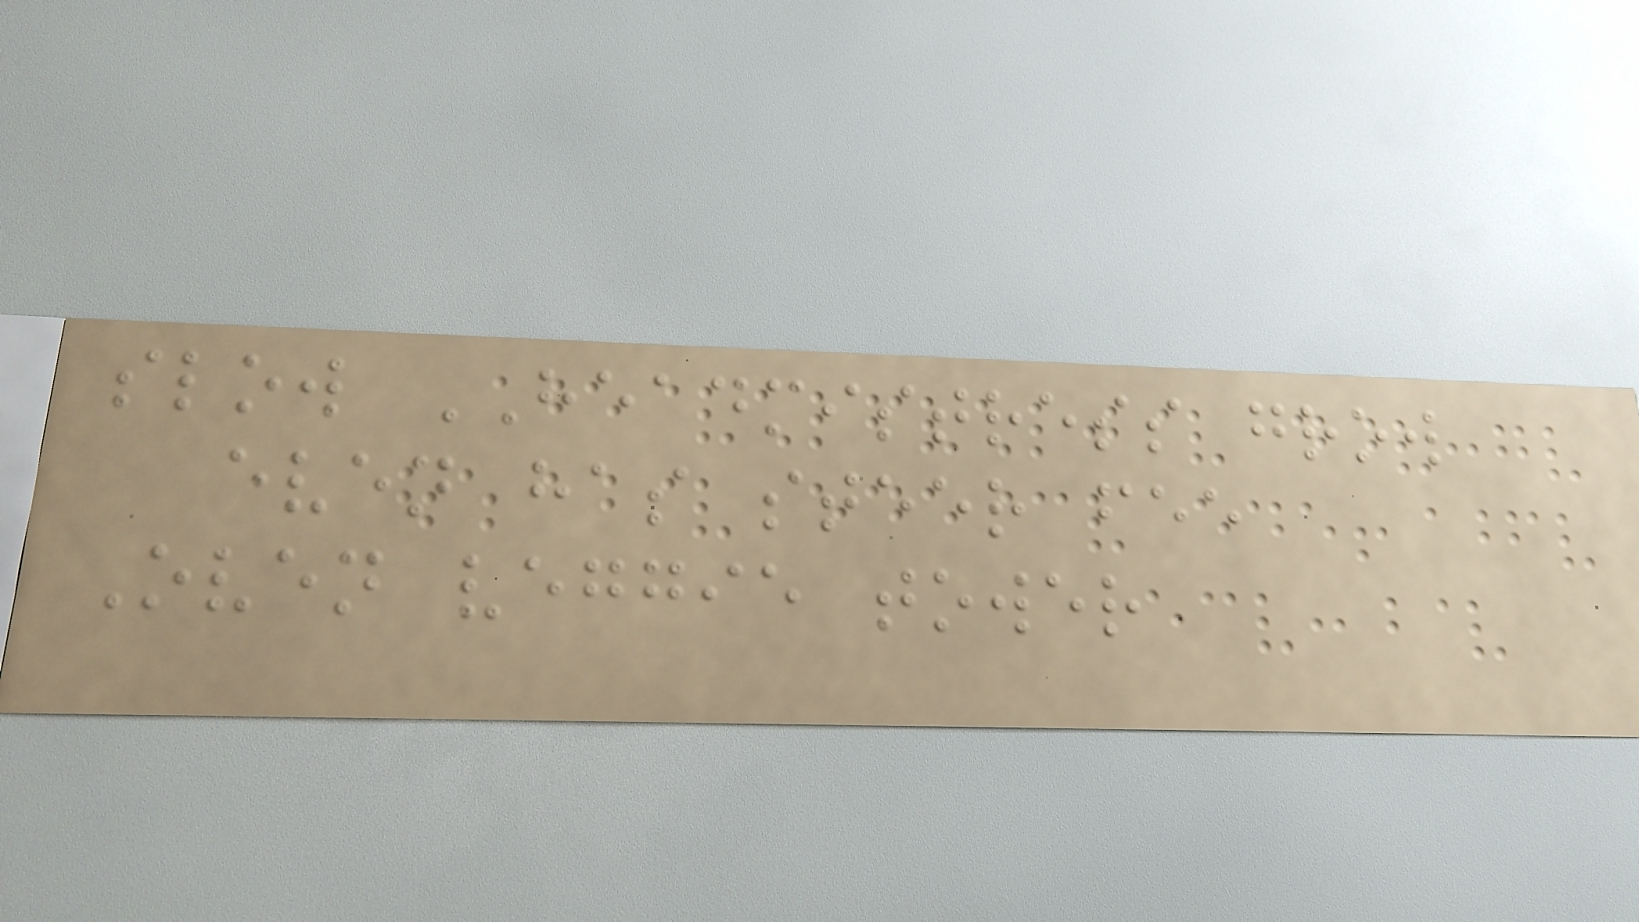slow HEADMISTRESS grow
even has steer fee
Oven veggie tower
